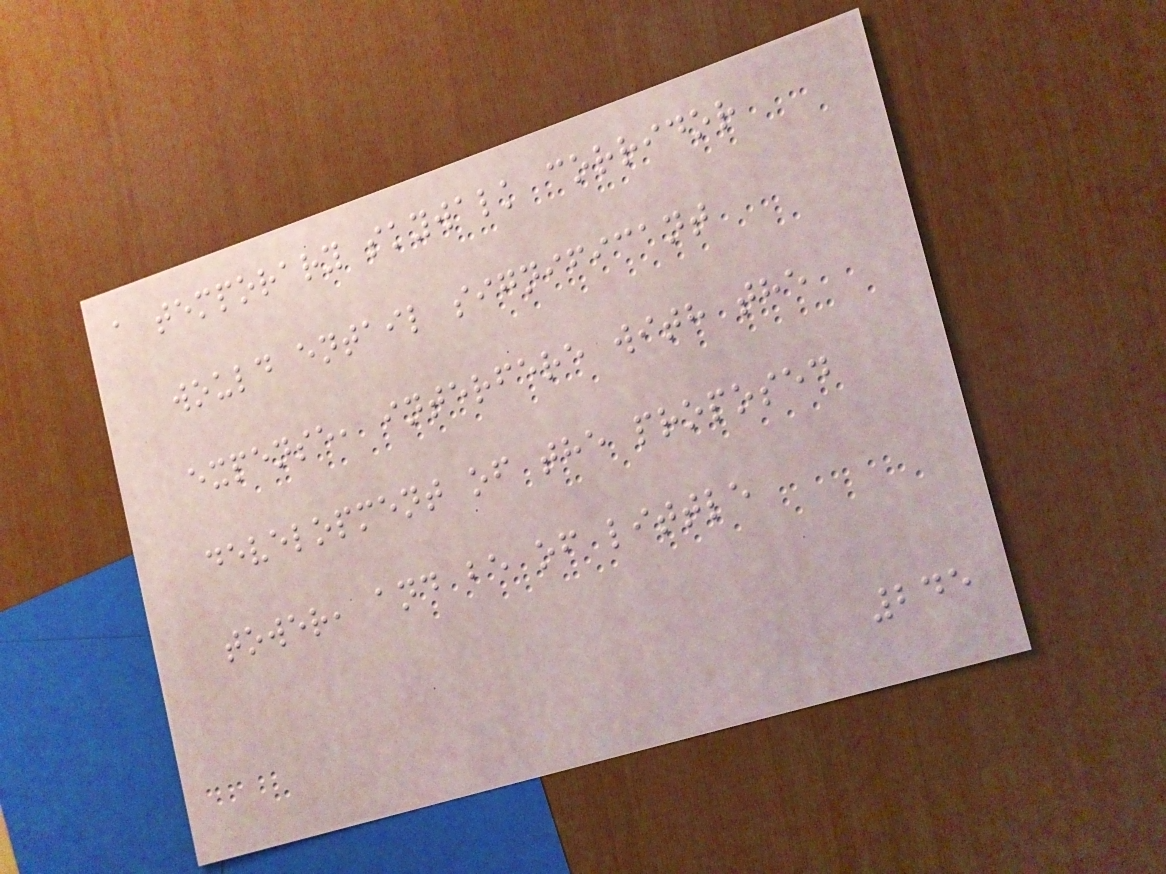a temporary skywalk corridor
would entail significant
expense, interfere with the
development of the proposed
tower, and be of little
245
